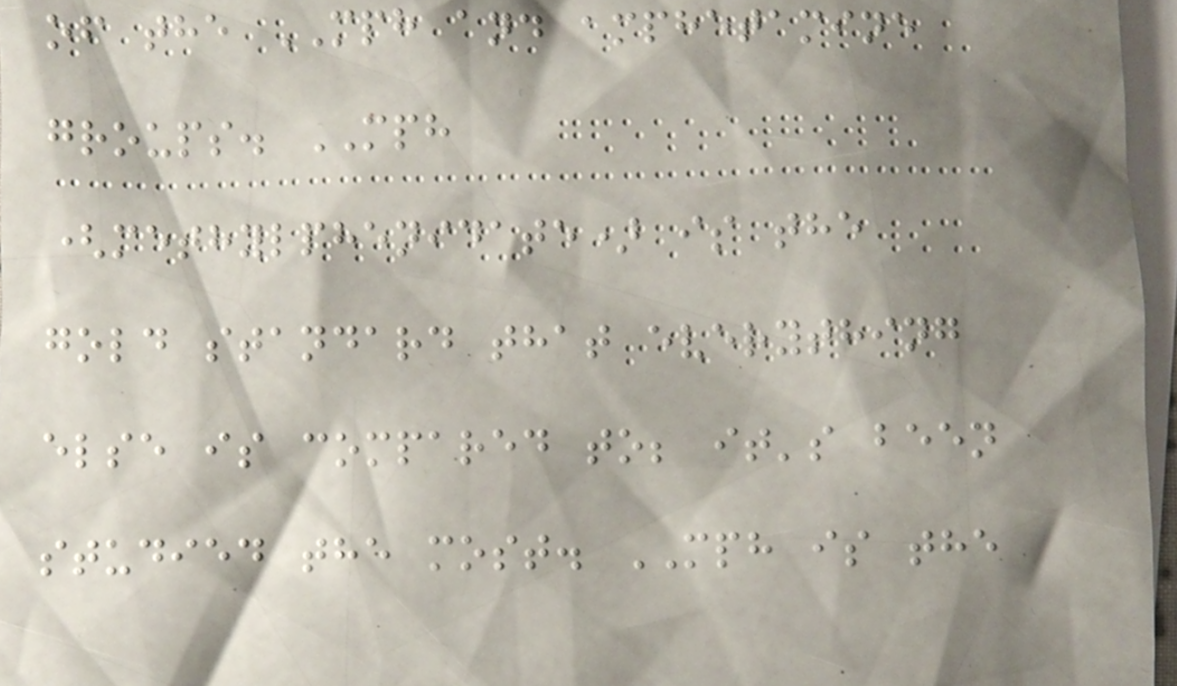of the MPH and amphetamine
groups. MPH
(methylphenidate) is the
gold standard that everything
else is compared to; it's been
studied the most. MPH is the
